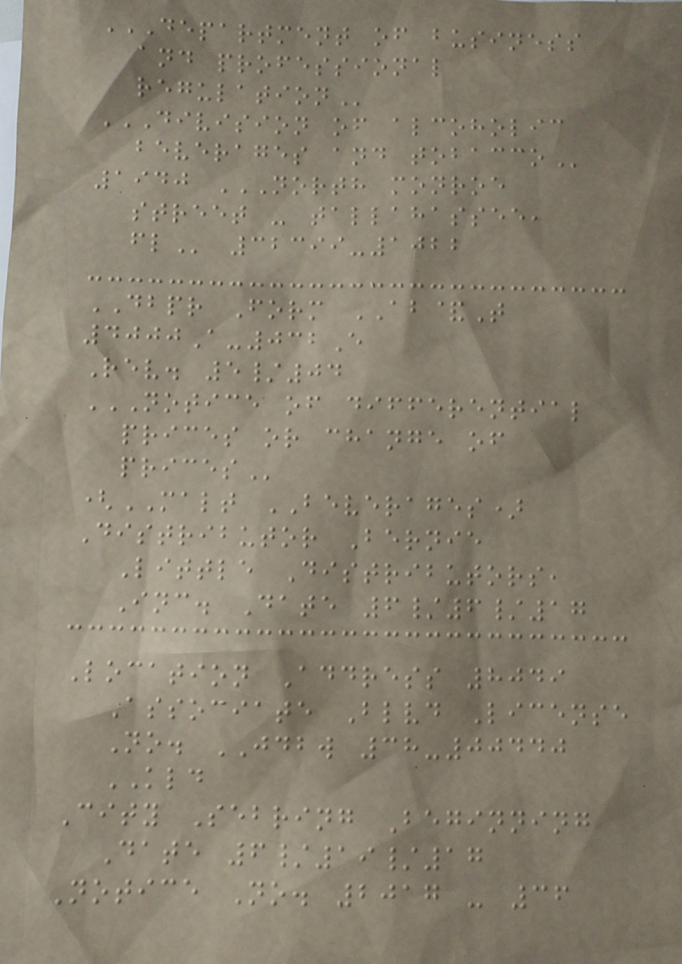DEPARTMENT OF BUSINESS
AND PROFESSIONAL
REGULATION
DIVISION OF ALCOHOLIC
BEVERAGES AND TOBACCO
1940 NORTH MONROE
STREET - TALLAHASSEE,
FL 32399-1022
DBPR Form AB&T
4000A-032E
Rev. 5/04
NOTICE OF DIFFERENTIAL
PRICES OR CHANGE OF
PRICES
(MALT BEVERAGES)
Distributor Bernie
Little Distributors,
Inc. Date 6/6/17
Location Address 8049
Associate Blvd License
No. JDBW 38-00440
KLD
City Sebring Beginning
Date 6/19/17
Notice No. 2017 - 36
